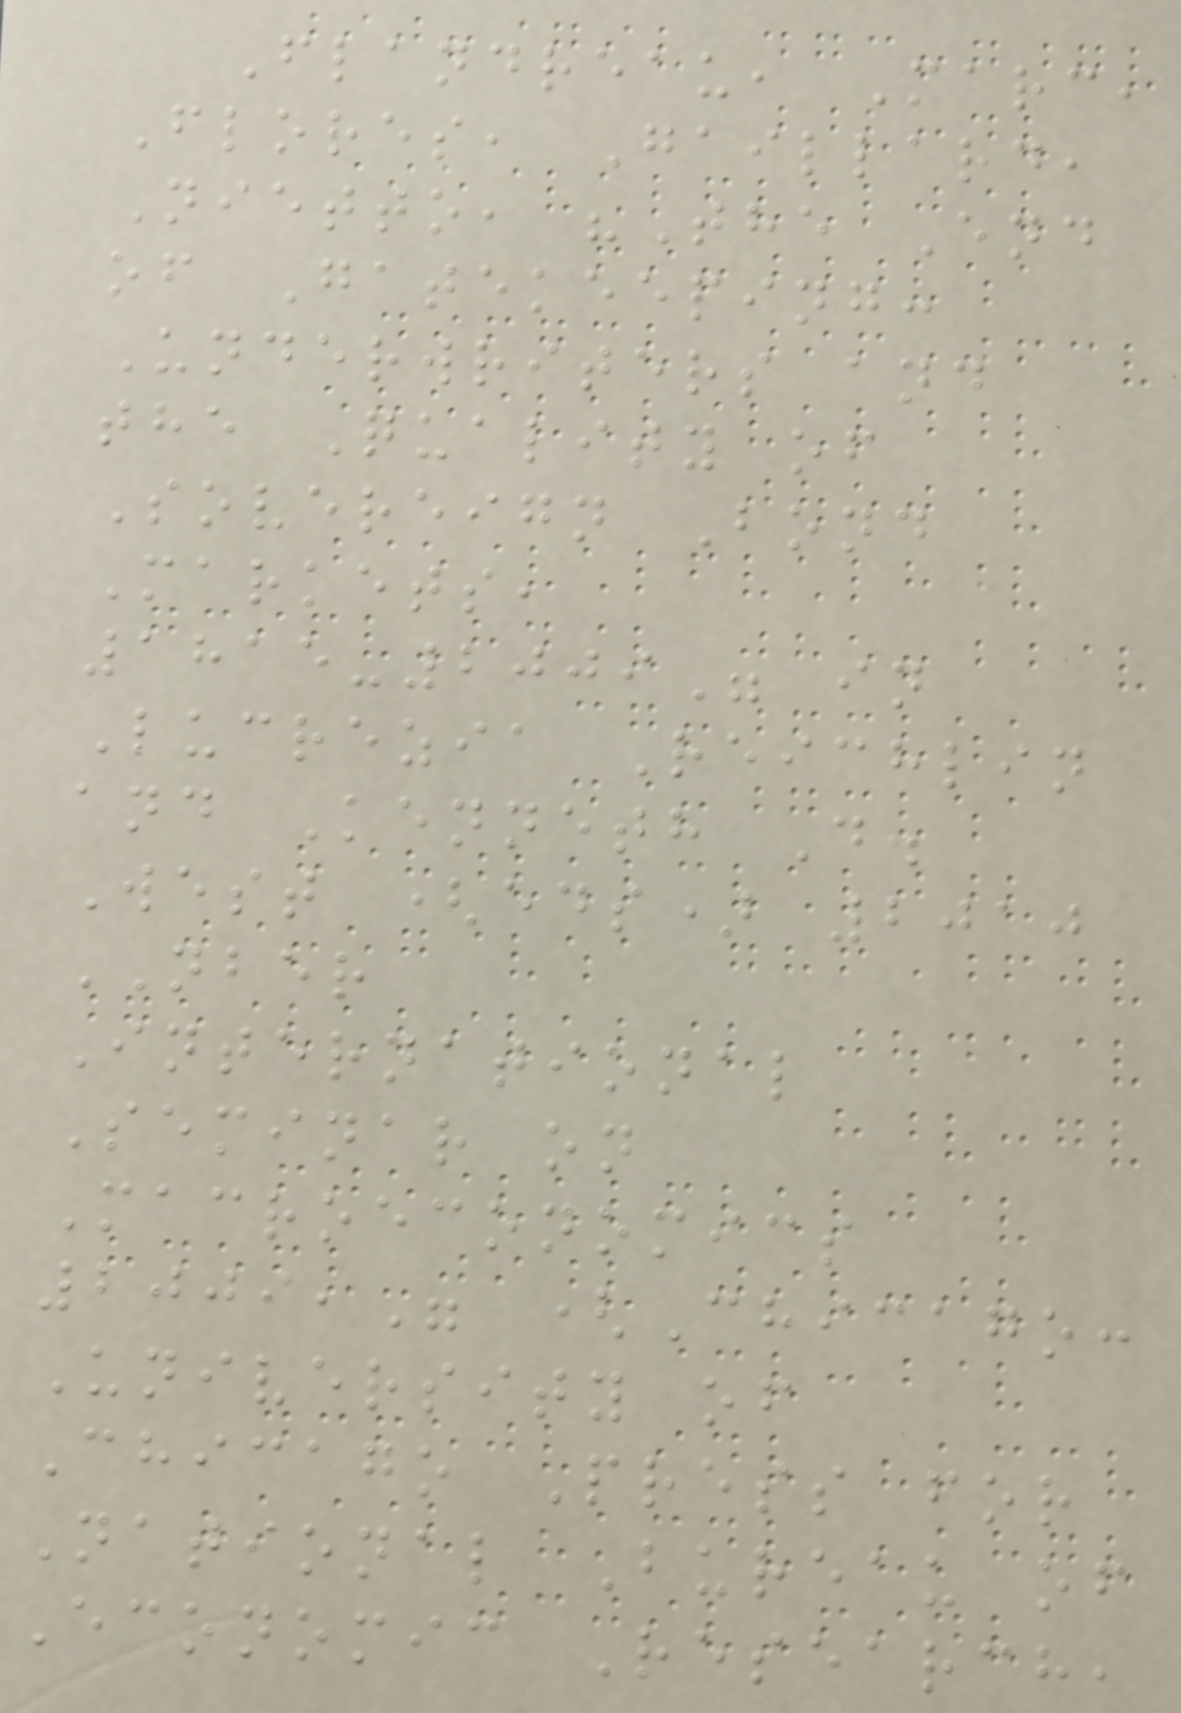Flandreau, Marc,
Flores, Gaillard,
Nietto, "The End
of Gatekeeping:
Underwriters and
the Quality of
Sovereign Bond
Markets,
1815-2009" in
Lucrezia Reichlin
and Kenneth D.
West (eds) 2010
NBER
International
Seminar on
Macroeconomics
2009," (Chicago:
University of
Chicago Press for
National Bureau of
Economic Research,
